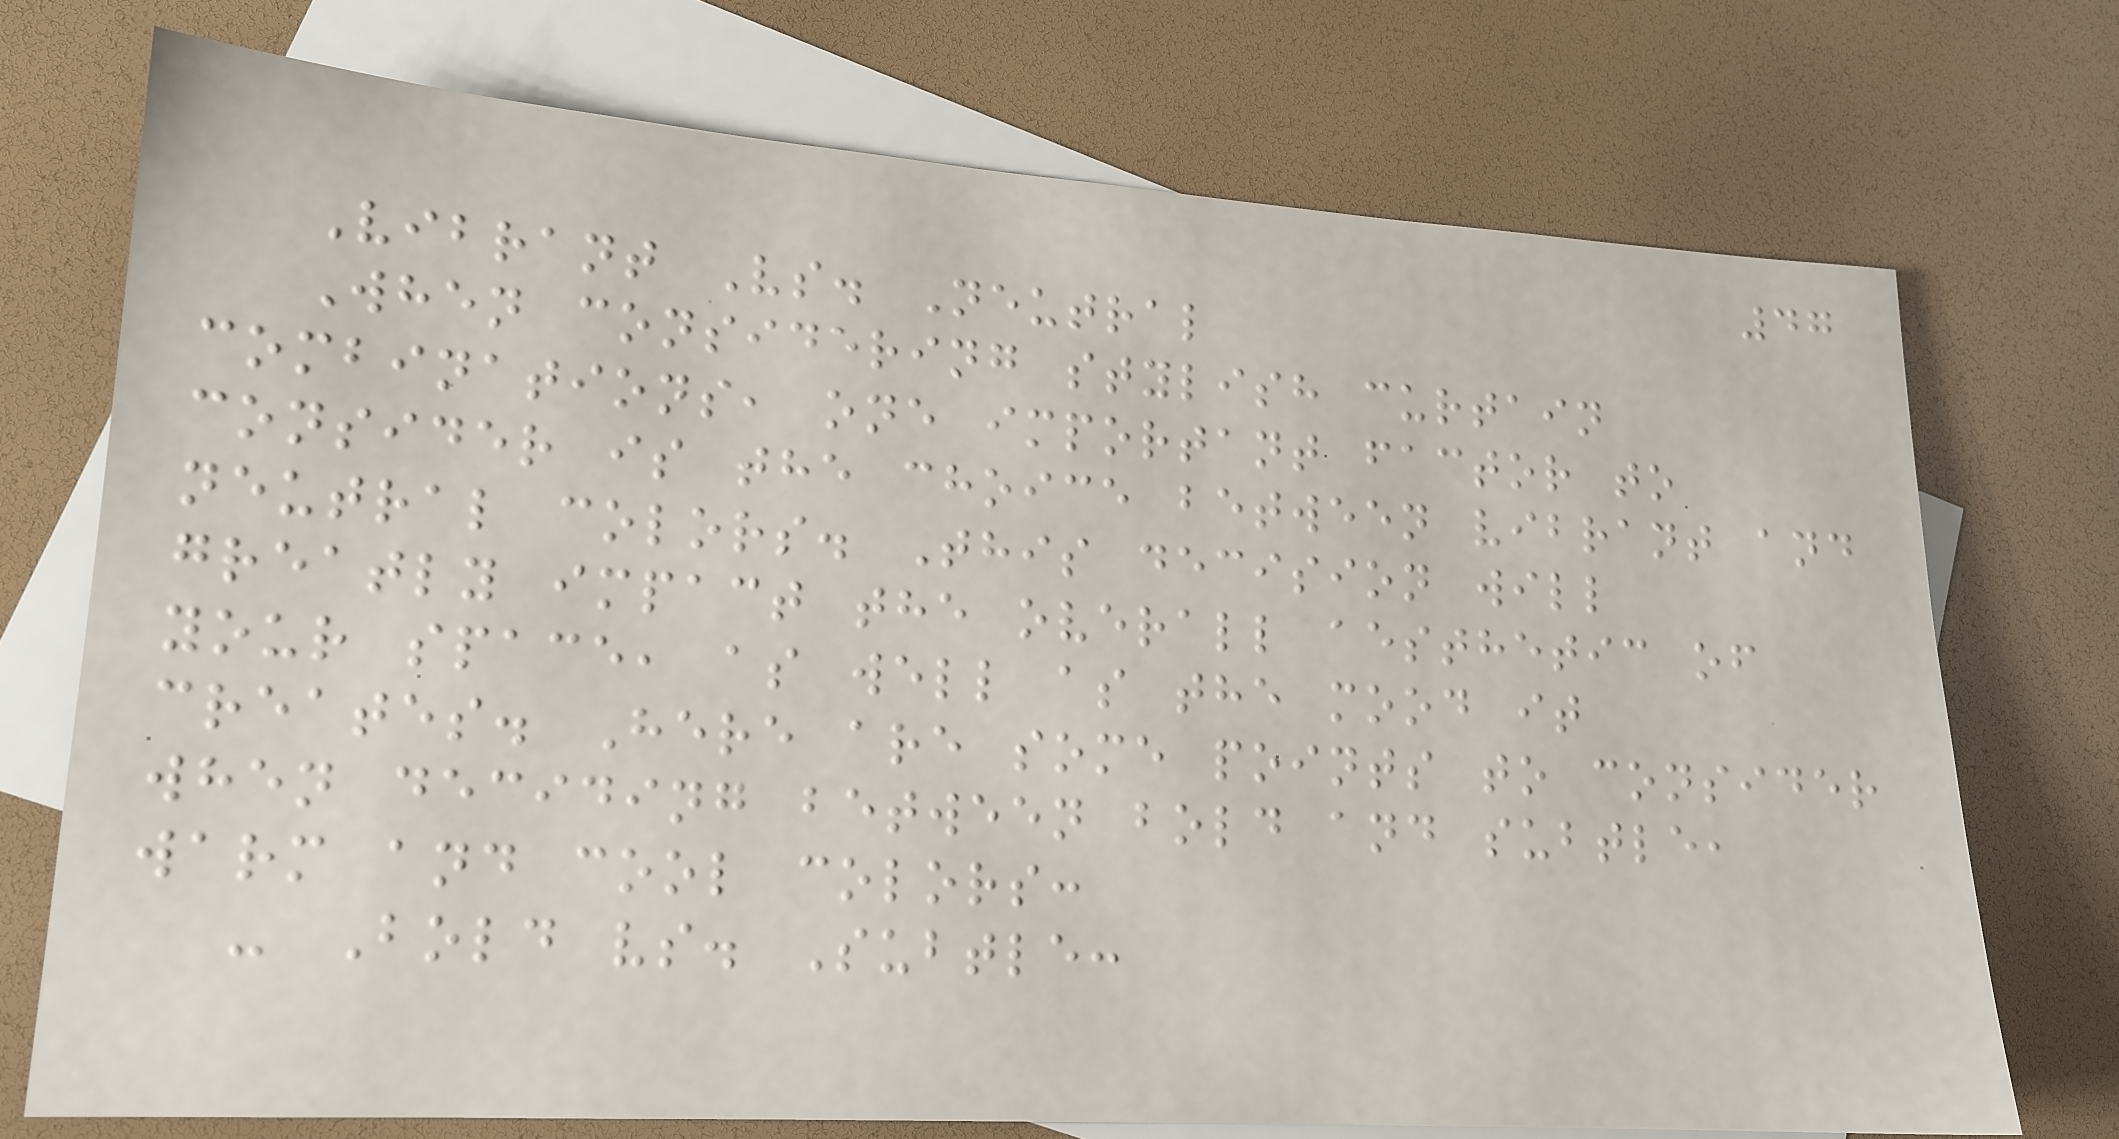47
Vibrant Vs. Neutral
When considering stylish curtain
combinations, one important factor to
consider is the choice between vibrant and
neutral colors. This decision will
greatly impact the overall aesthetic of
your space, as well as the mood it
creates. Here are some points to consider
when deciding between bold and subtle,
warm and cool colors:
- Bold vs. Subtle:
